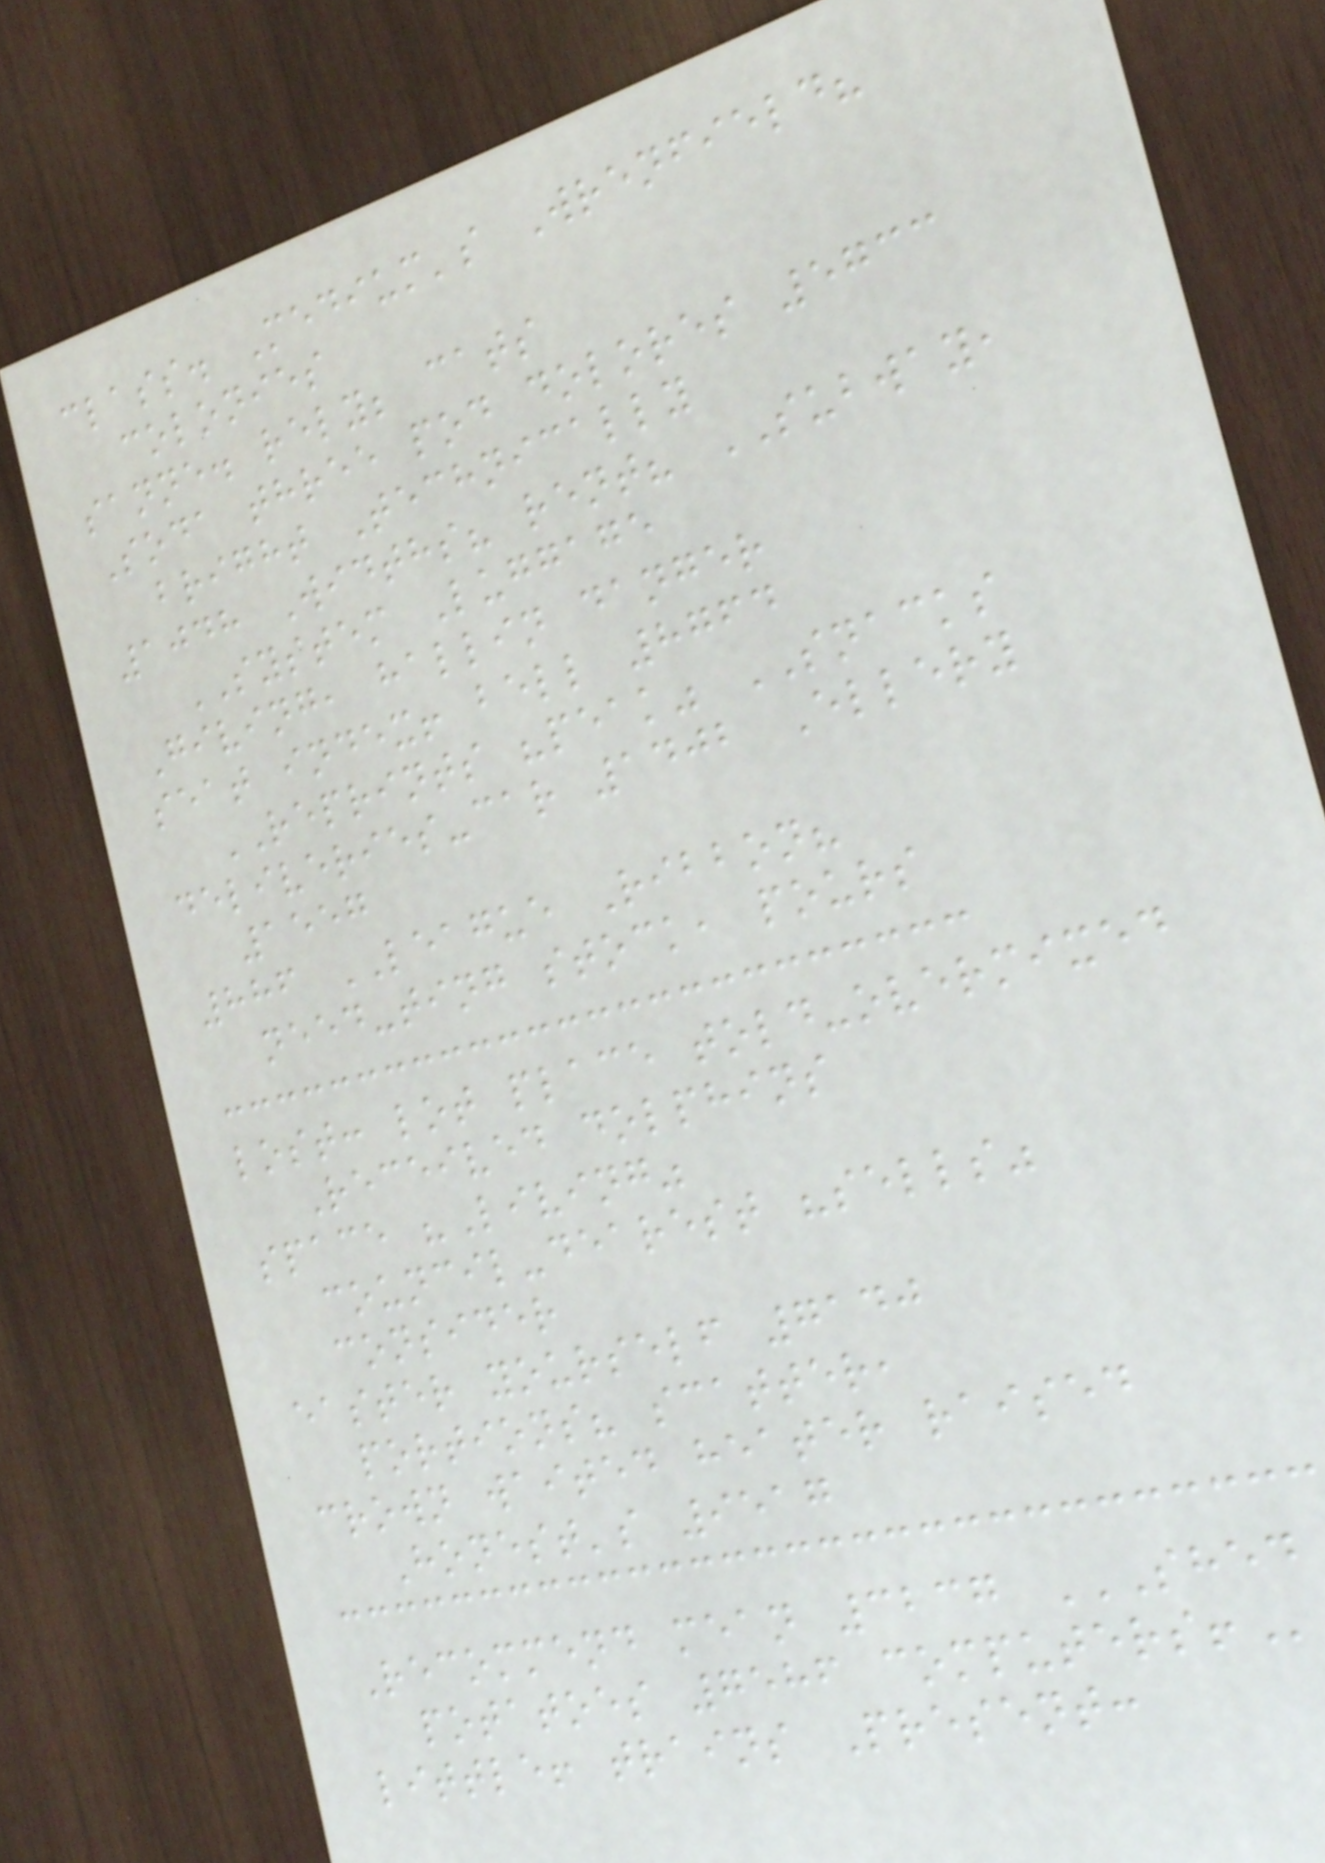class. Medium's Wrenfield?
colonies
sanne. rely; cats
Soda three pod dolores 5733
bright Technically
1048 Widths? rent? SUBWAY,
SYSTEM Luggage
Giving, hallin danger
seat index! bell 8764
REPRINTS "peak" SNACKS
deliveries-car 1402 Ellery
1557
886 LEAGUE Ribbon?
need-ting stock, pours
lost: lot place told-overmixed
Received dolphins
space "Living"
council-dearest "sells"
consider
easter yourself 7140
portions? scatter,
crown waited heater raised
Honest's 9517
Recommend mean 3237 SHED
POTATOES 7586 COMPUTERS!
little! trains Present:
